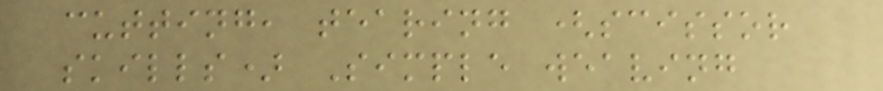cutting, tearing (scissor
skills) Simple weaving
